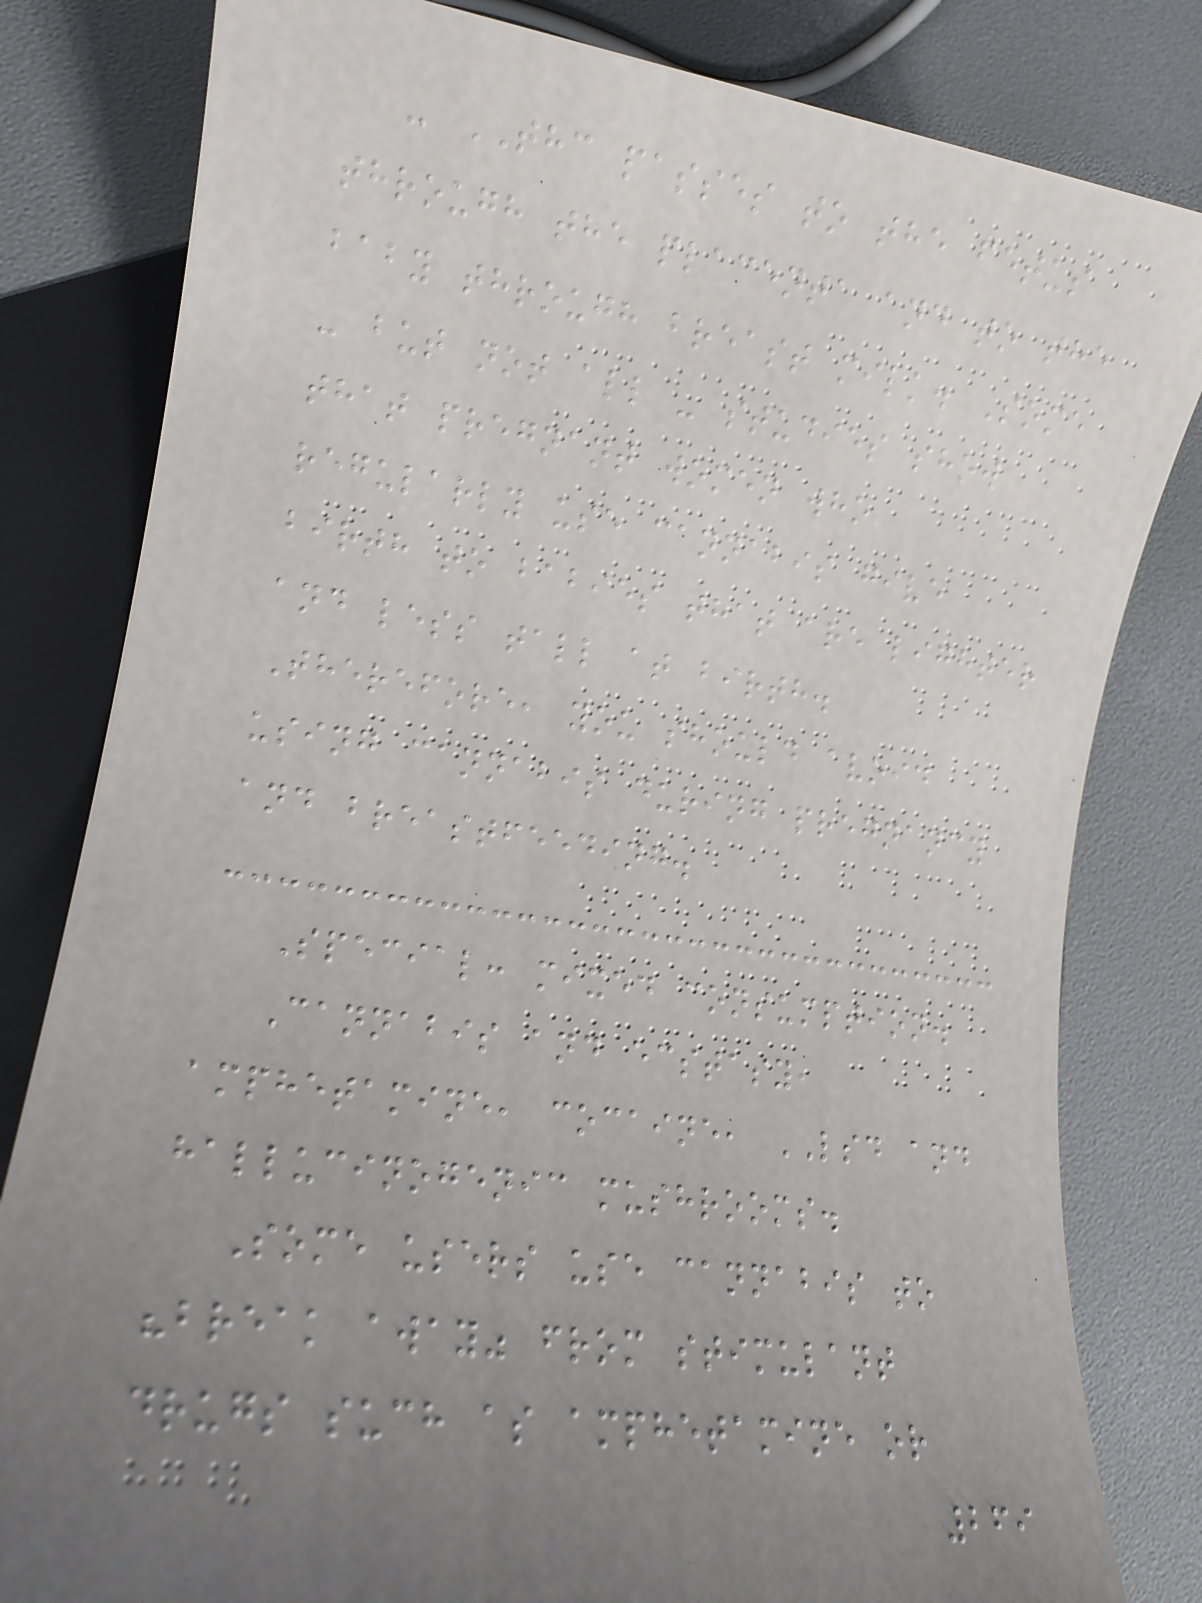- THC passes to the fetus
through the placenta and to the
baby through breast milk. Some
- but not all - studies show
that pregnant women who
regularly use cannabis give
birth to babies that are lighter
and less tall at birth.
Therefore, you should avoid
using cannabis during pregnancy
and breastfeeding.
Special: mixed consumption.
Cannabis and ecstasy,
amphetamine, cocaine, LSD and
hallucinogenic mushrooms.
Some users use cannabis to
"break away" from stimulant
drugs such as amphetamine or
269
